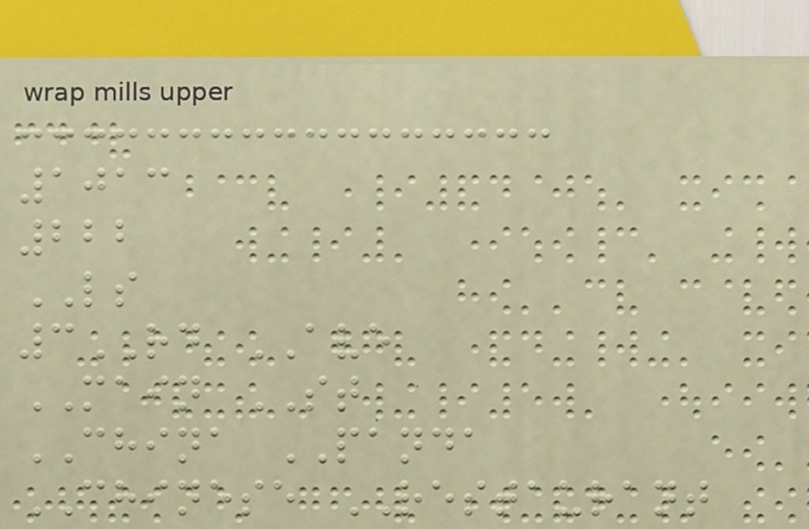1013
222
LS
3RD AVE
MAIN ST
CHINA PANDA
CHINESE RESTAURANT
